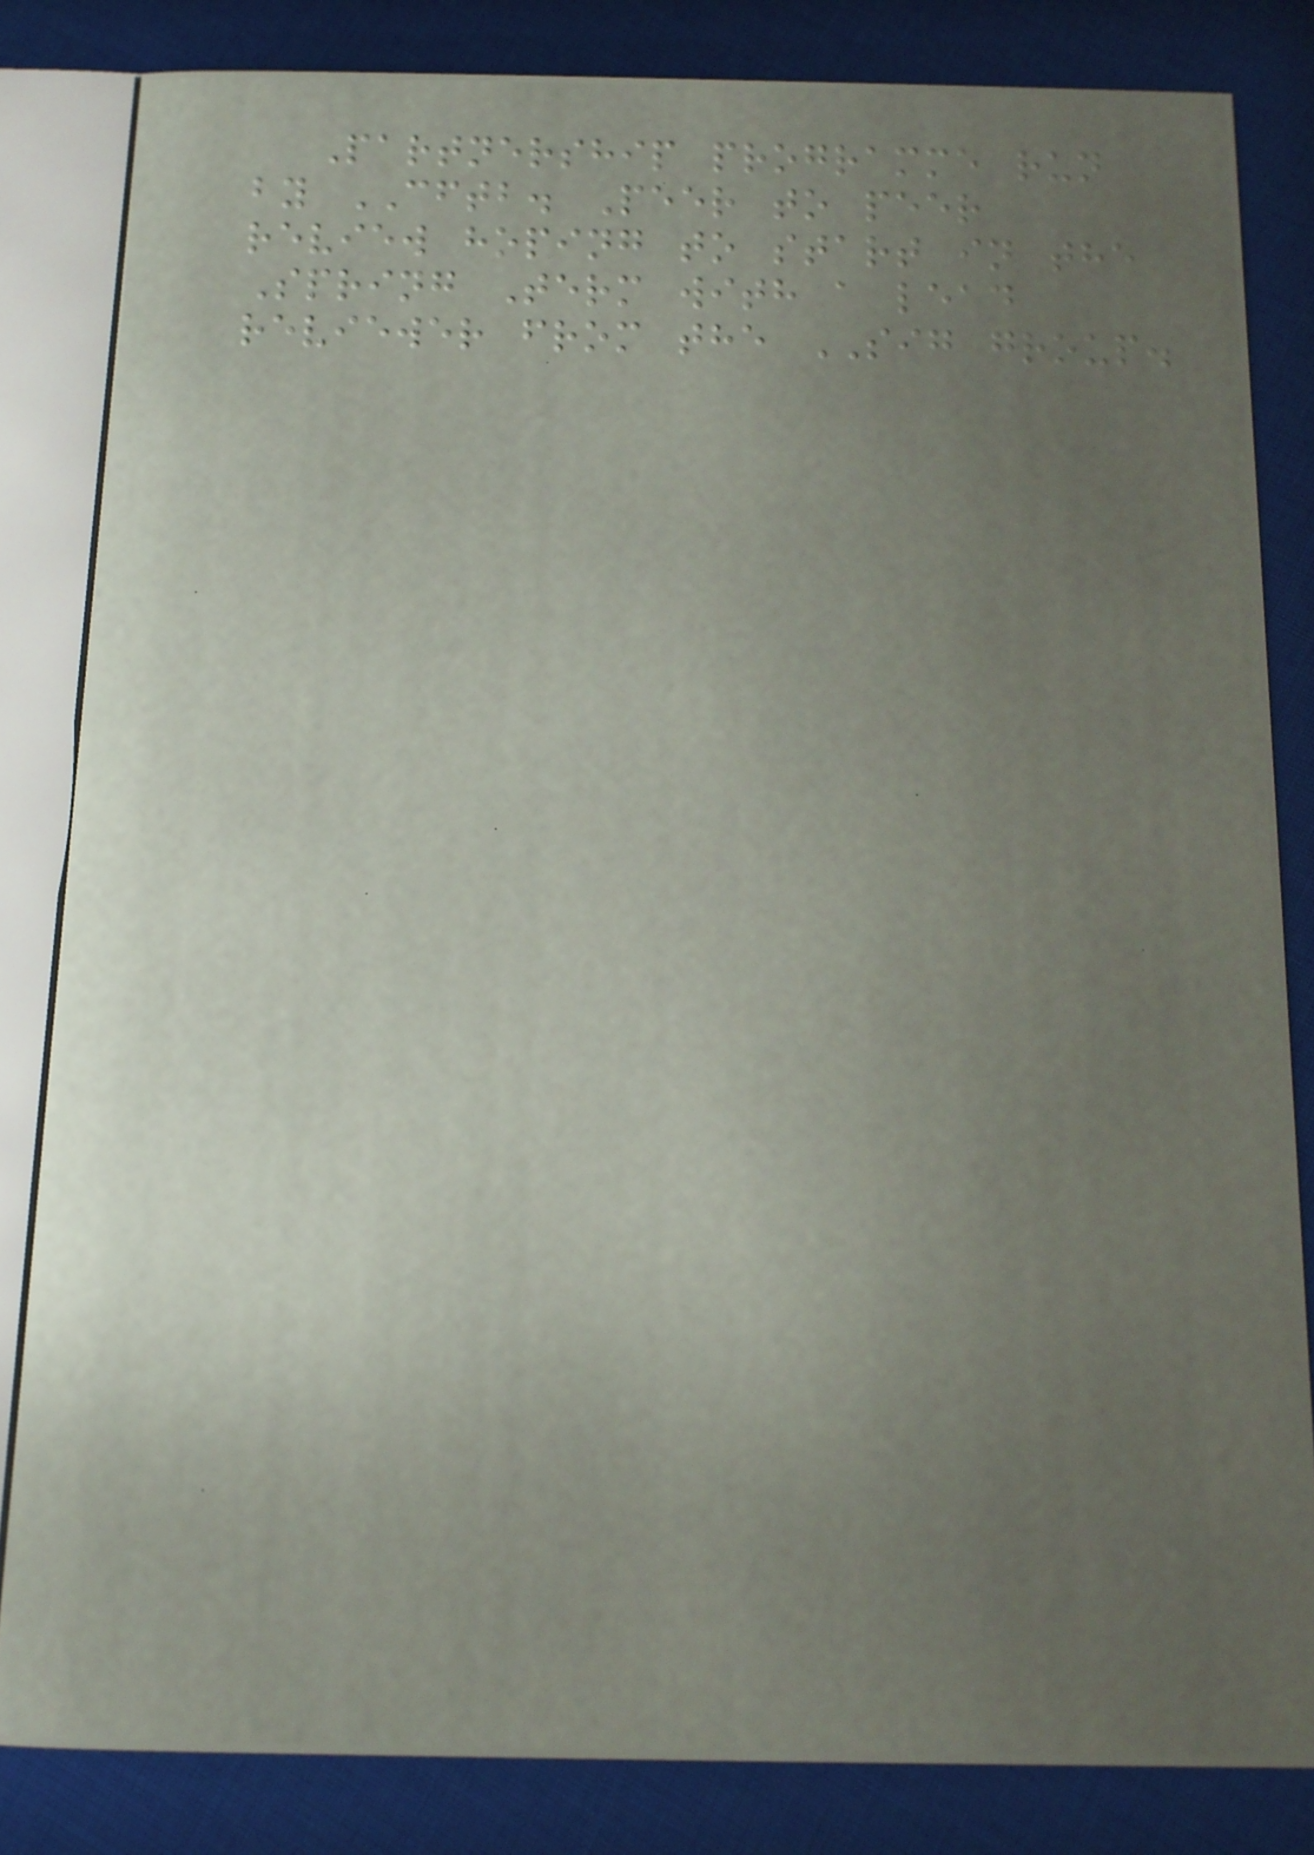Partnership programme run
by CFTB. Peer to peer
review hoping to start in the
Spring Term with a lead
reviewer from the SIG group.
